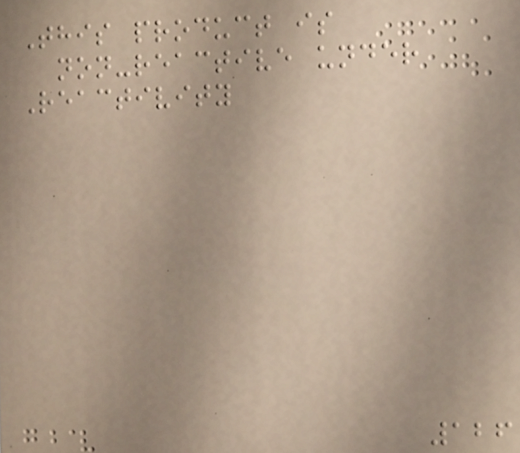This product is
non-reactive under
Reactivity
126
